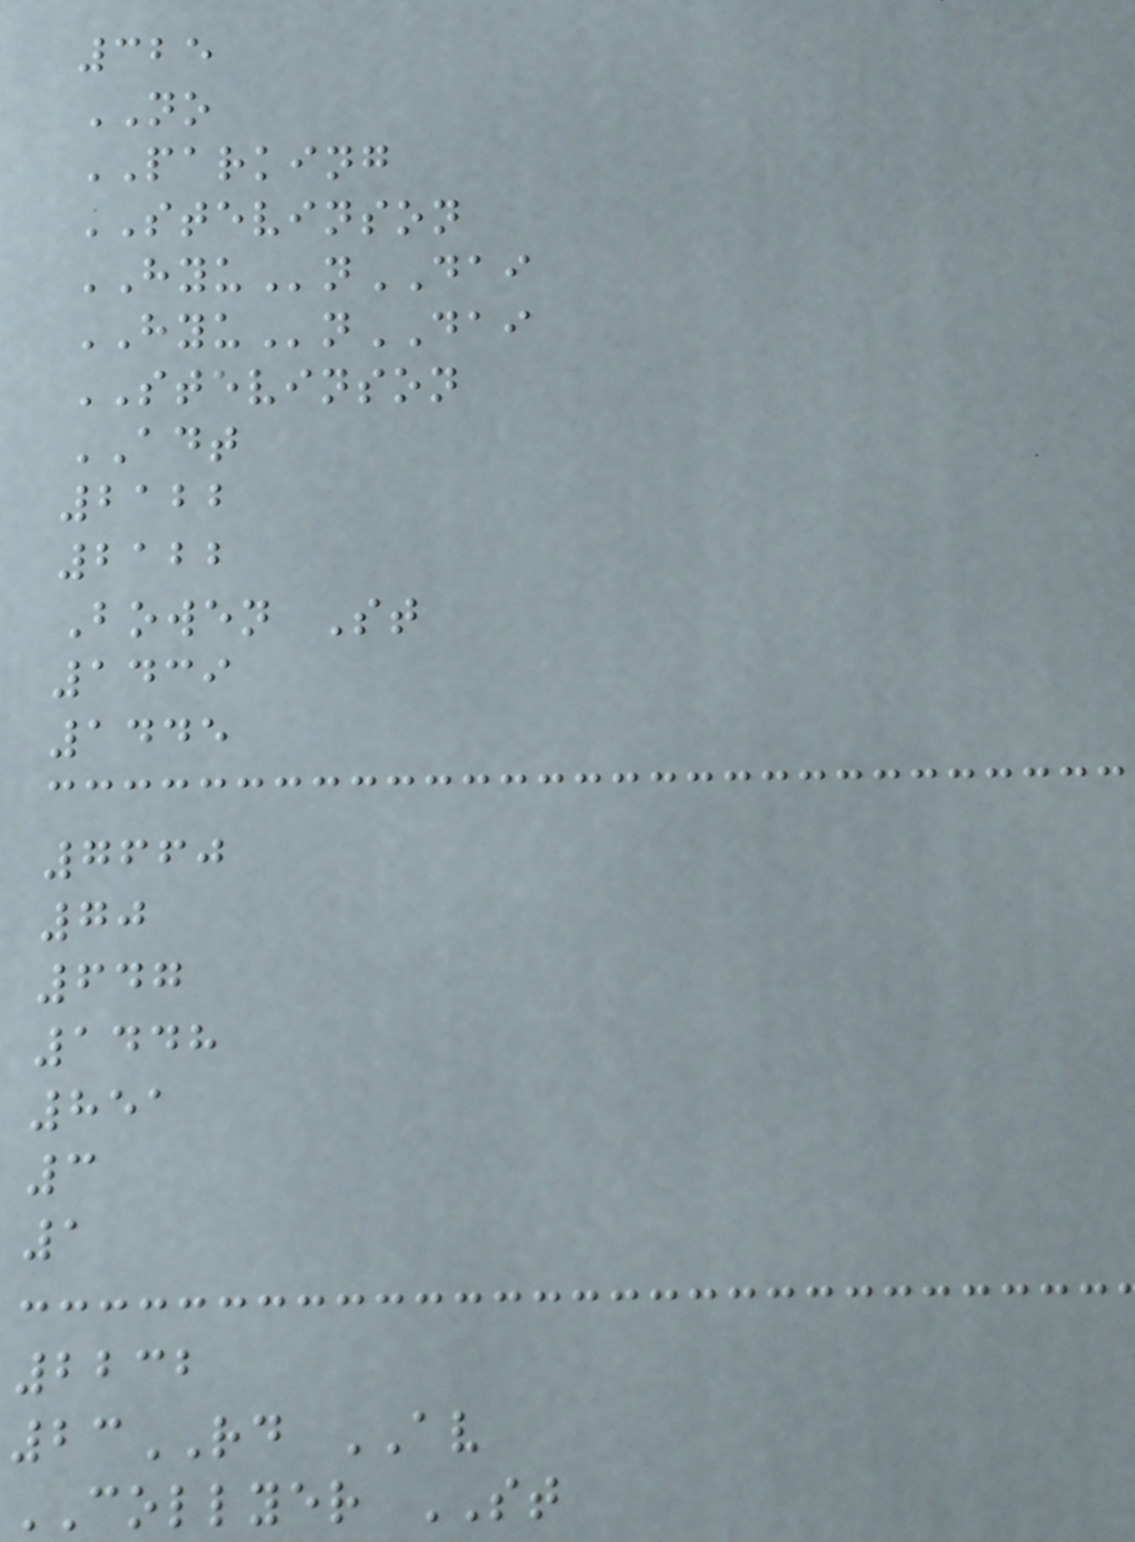325
NO
PARKING
STEVINSON
HYUnDAI
HYUnDAI
STEVINSON
ADT
2122
2122
Bowen St
1439
1445
7660
70
647
1448
851
3
1
2232
23RD AV
COLLYER ST
